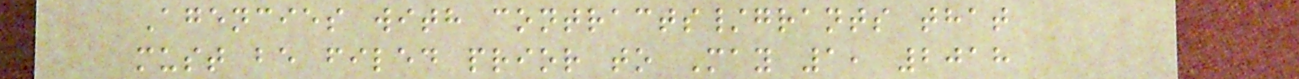Agencies with contracts/grants that
must be filed prior to May 1, 2018
